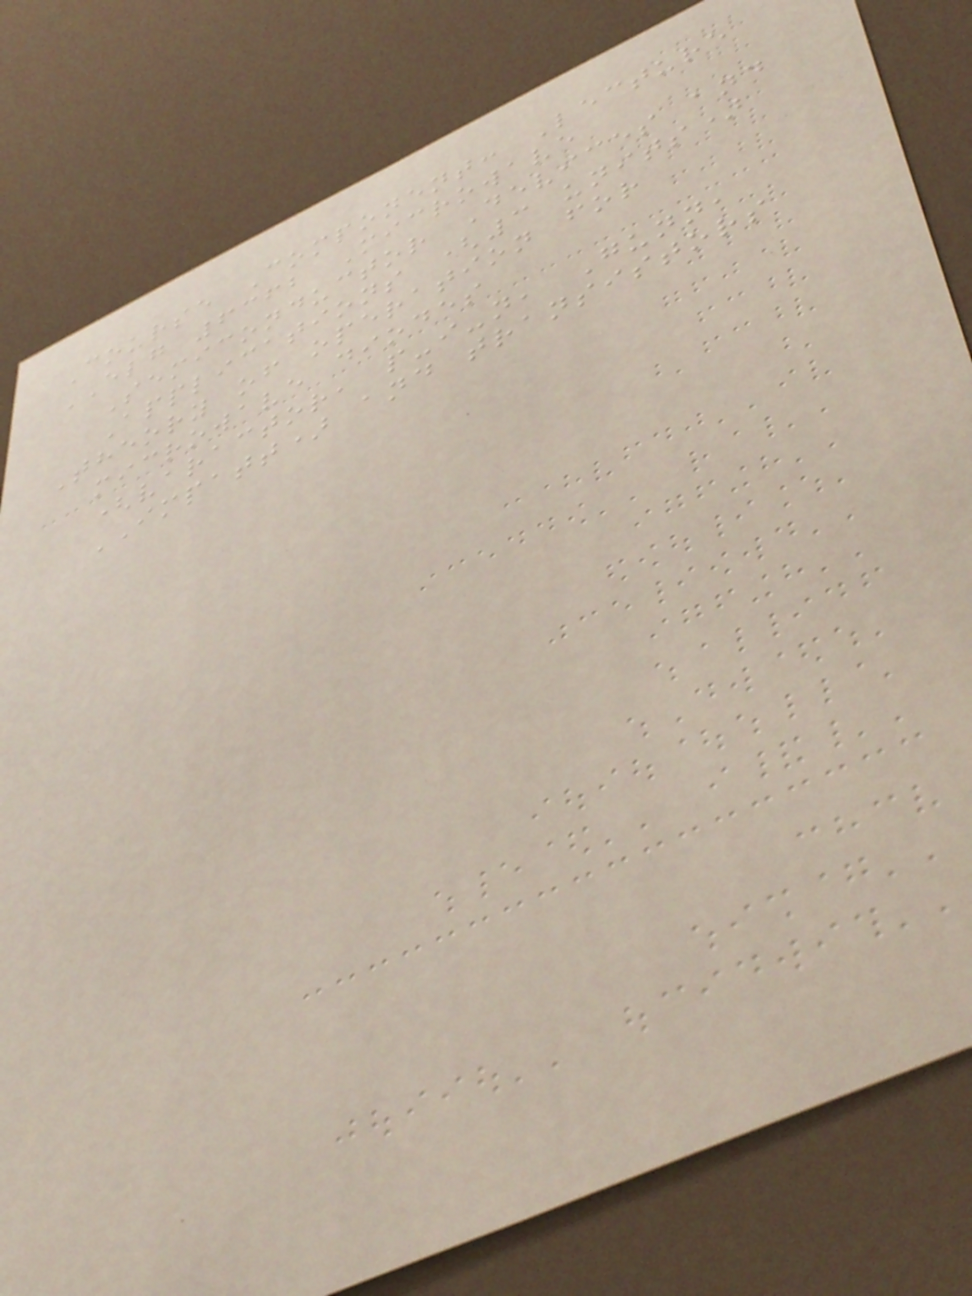Course Component: Lecture
ELG 6362 Microwave
Semiconductor Devices and
Applications (3 units)
Theory of operation for
microwave diodes
(varactor, p-i-n, Gunn,
IMPATT) and transistors
